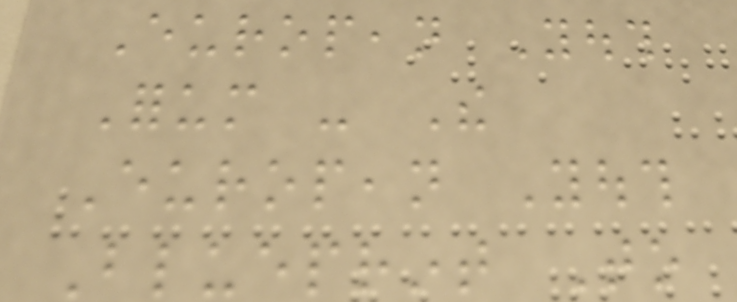European Youth
Forum - The
European Youth
Blueprint To
